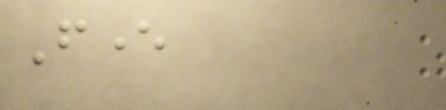Fever
